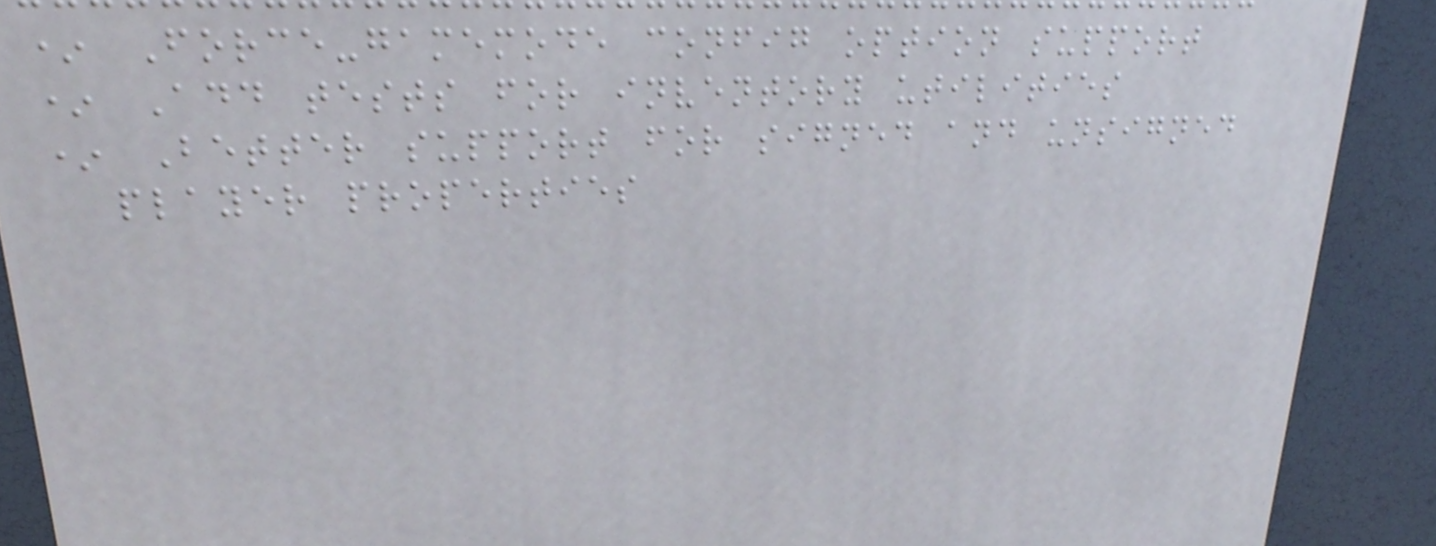* Force-gamemode config option support
* Add tests for inventory utilities
* Better support for signed and unsigned
player properties
